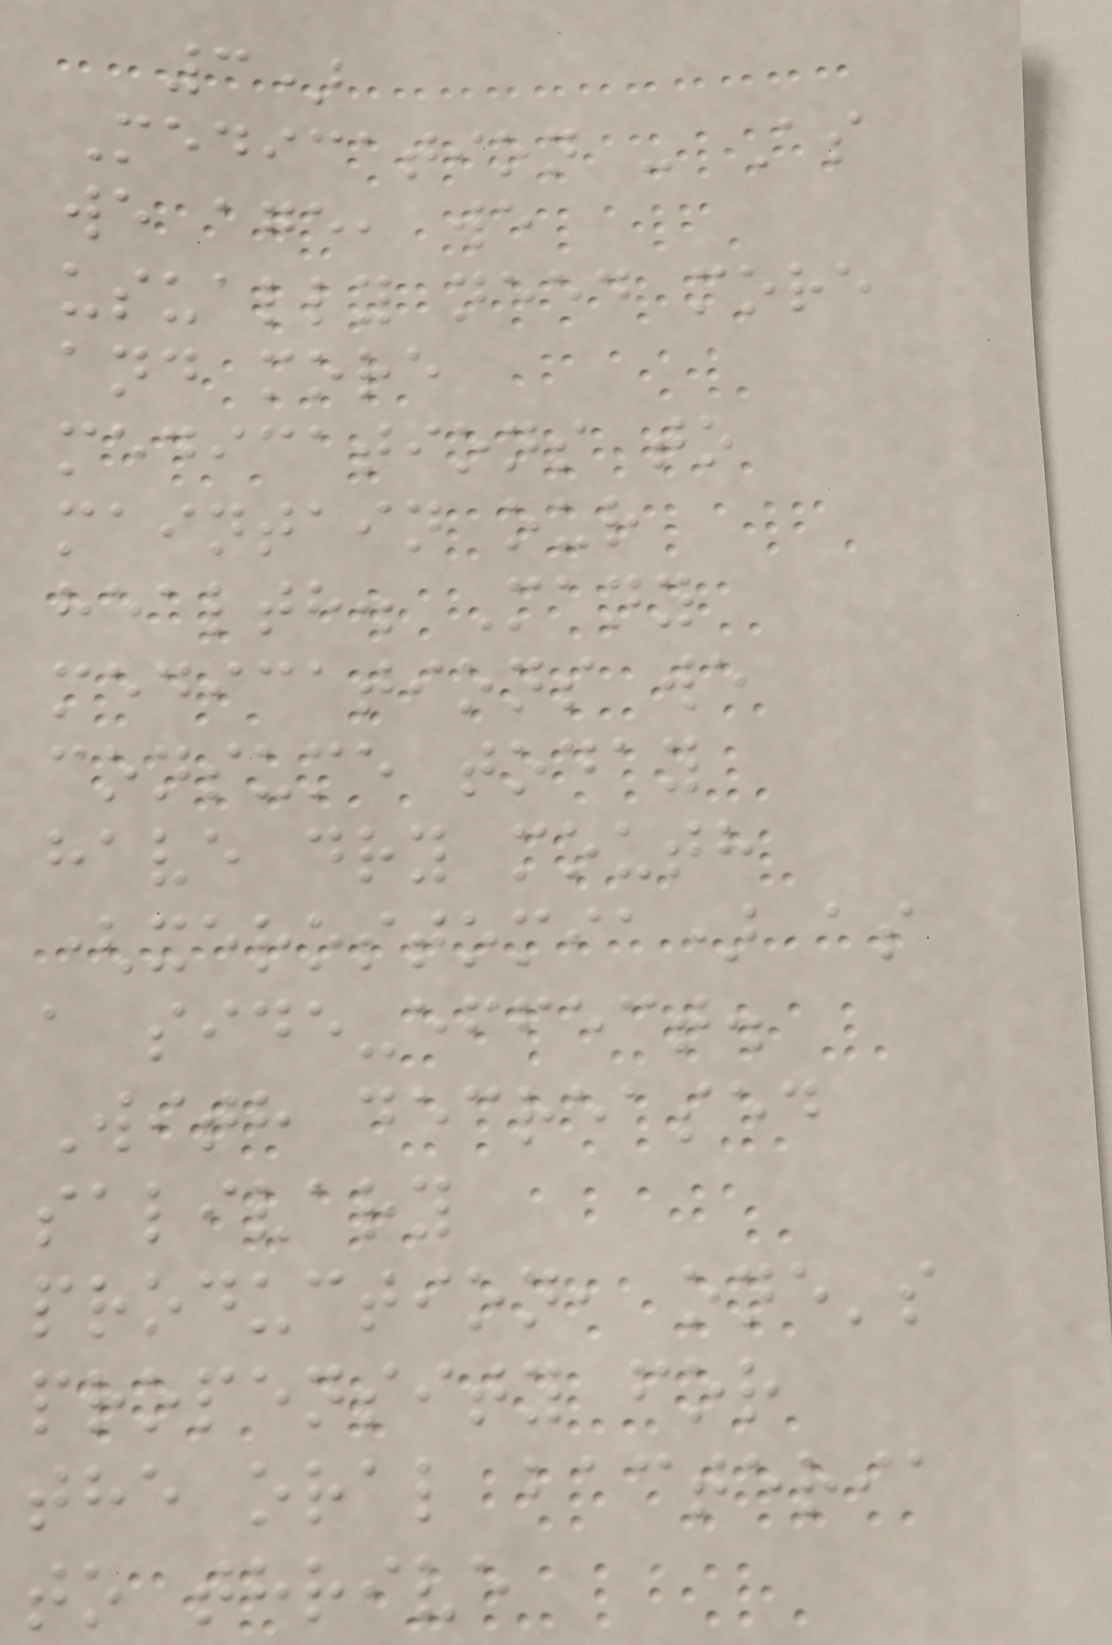3)
Medication - As
we age, we
usually need more
and more
medications to
maintain our
health. Many
medications we
consume today
have dry mouth
(xerostomia) as
a side-effect.
With decreased
salivary
production, one's
propensity for
the oral bacteria
to thrive
